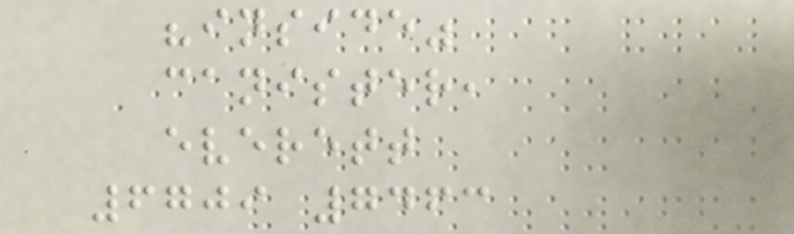"inside"
canister,
everett
6709 7463
